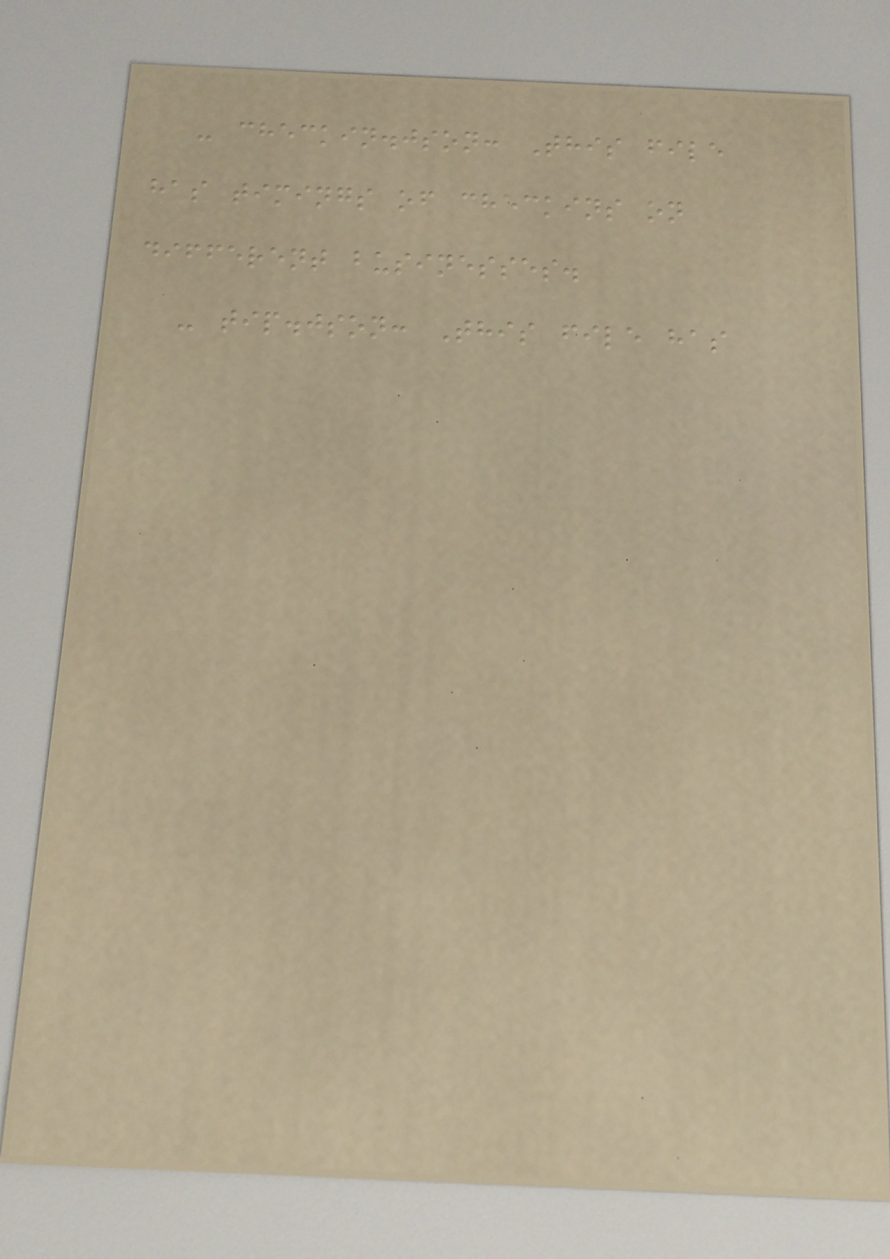- checkin.json: This file
has timings of checkins on
different businesses.
- tip.json: This file has
